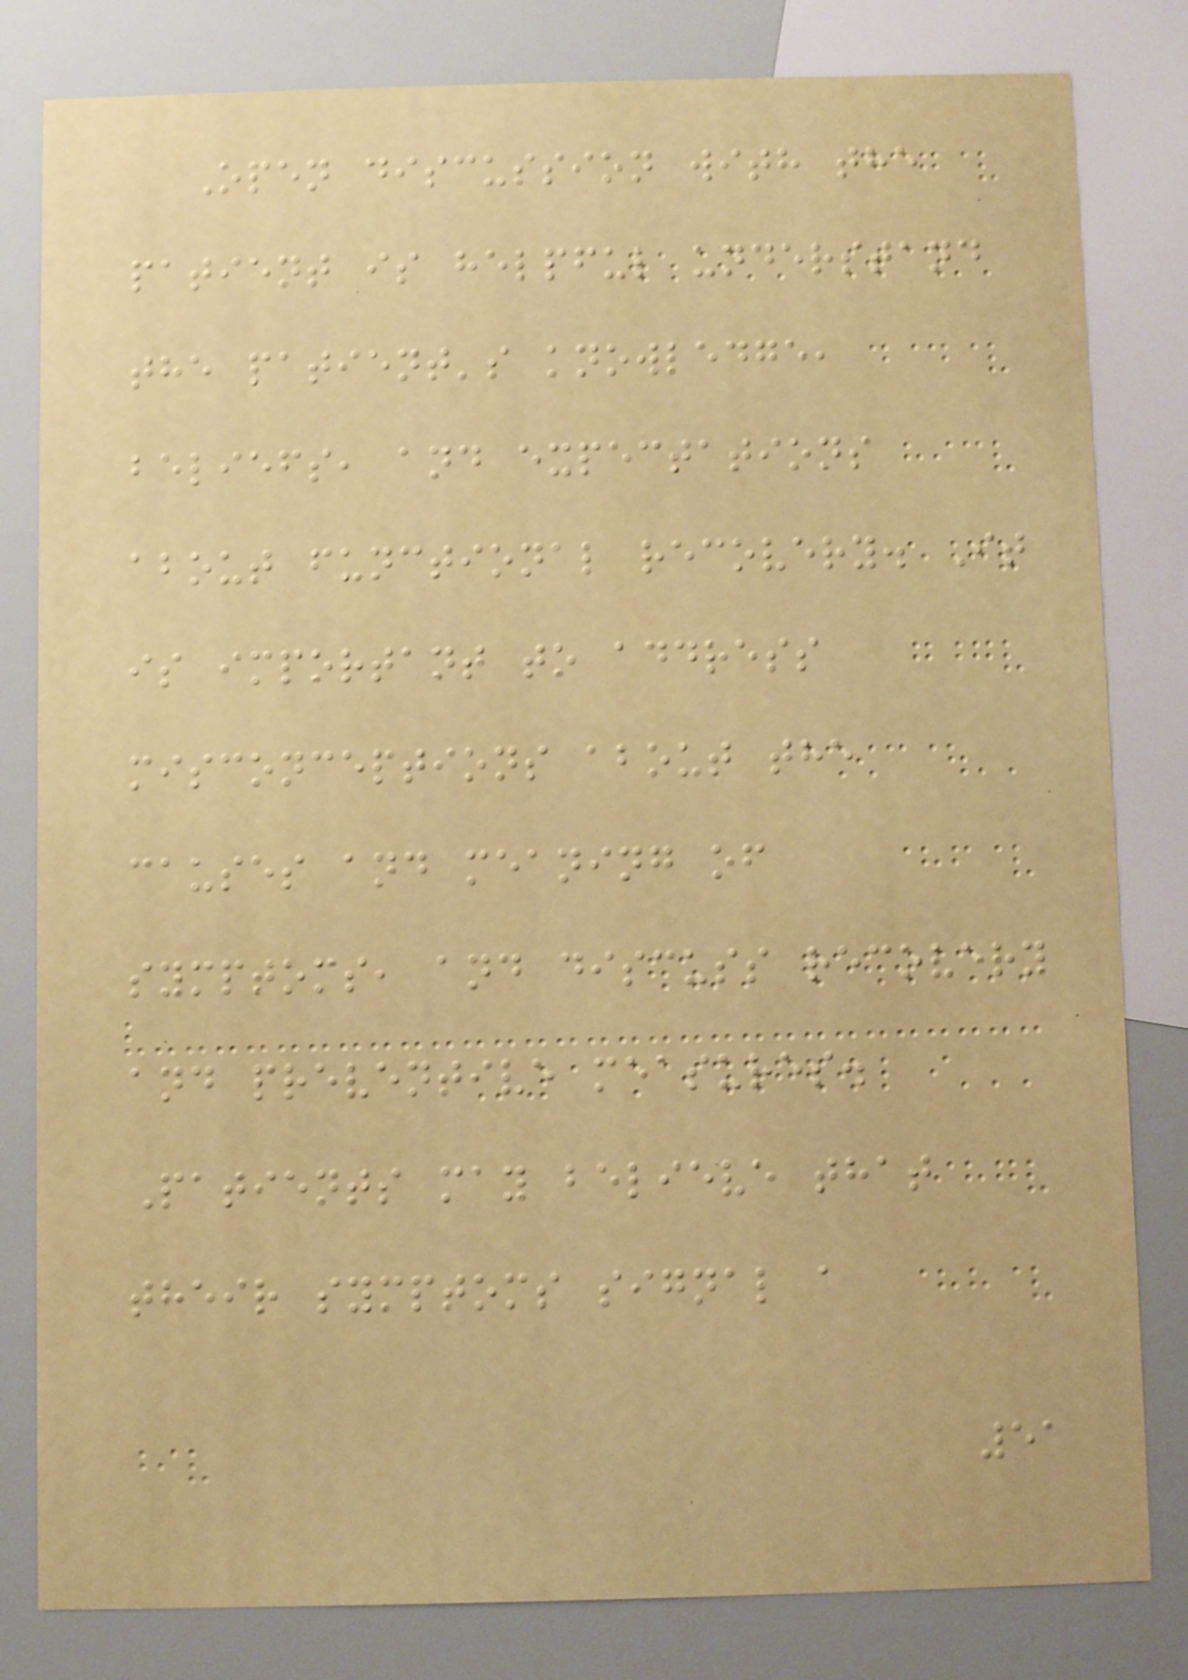Open discussion with the
patient is helpful understand
the patient's knowledge,
beliefs, and expectations
about functional recovery. It
is important to address
misconceptions about the
causes and meaning of
symptoms, and discuss recovery
and preventive measures.
Patients may believe that
their symptoms signal a
51
